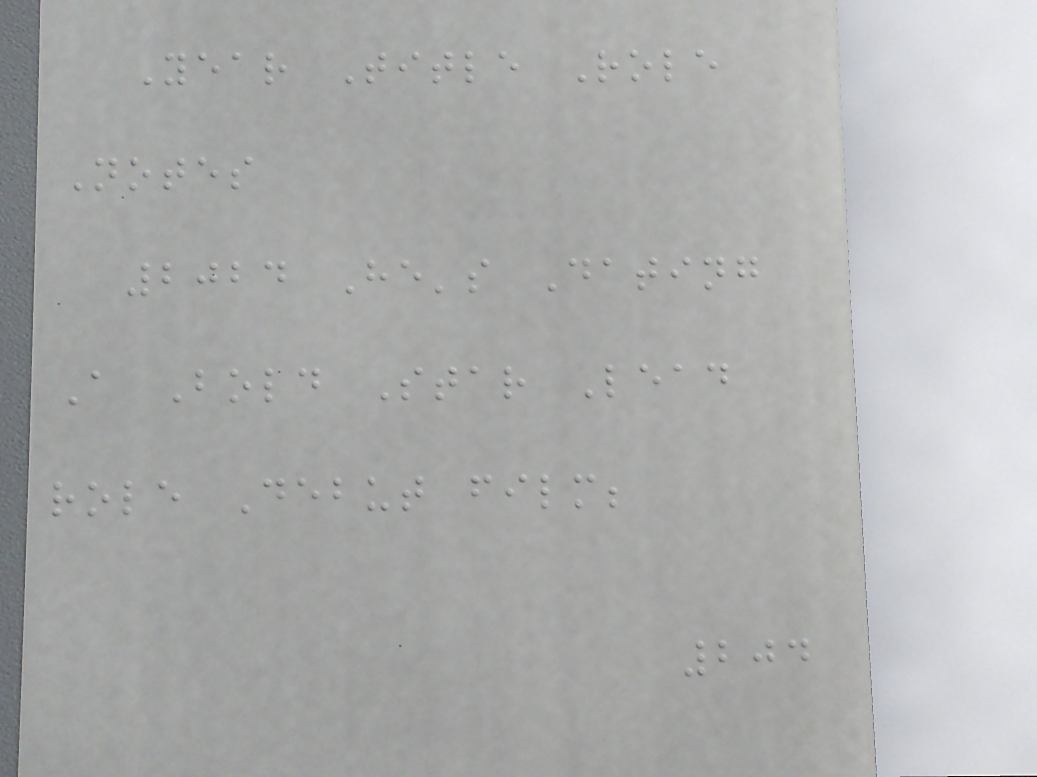Year Title Role
Notes
2024 He's Dating
A Bold Star Lead
role Debut film;
204
